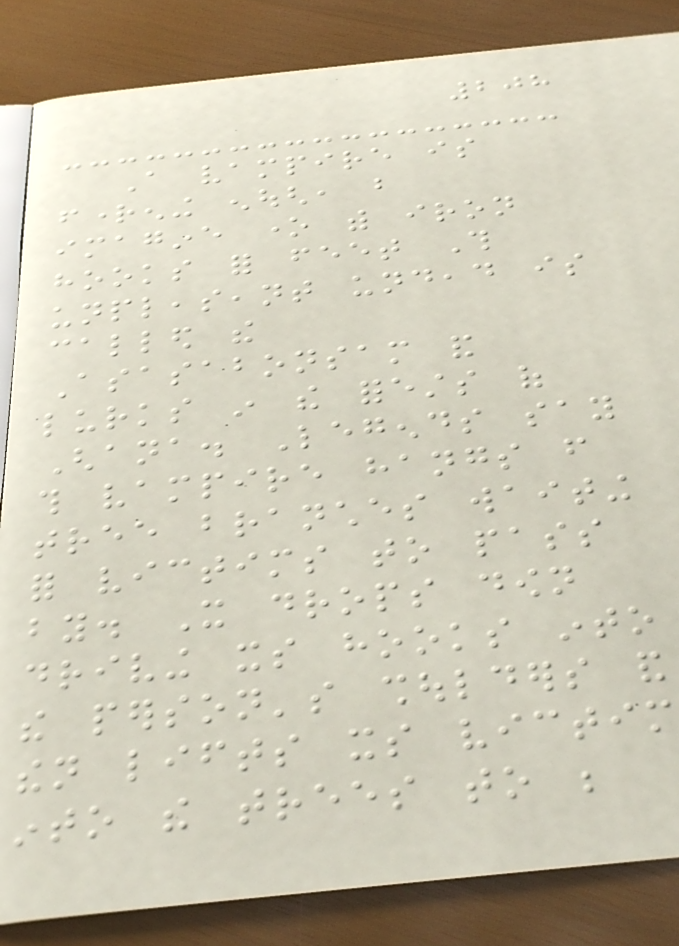208
A vampire is
frightening enough, but
imagine one with iron
hooks for feet This
unpleaseant undead is
called the
Asasabonsam and
lurks in the forests of
Ghana. Legends say
this vampire hangs from
tree branches waiting
for victims to pass
by. It drops down
driving its hooks into
the person's shoulders and
then lifts its victim
into the trees to be
